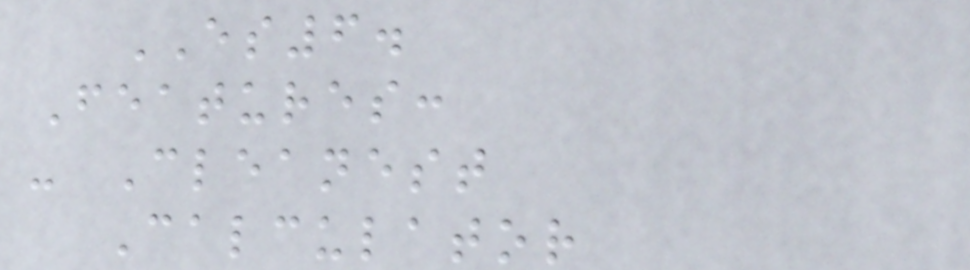ES6.
Features:
- Cleanest
Calculator
